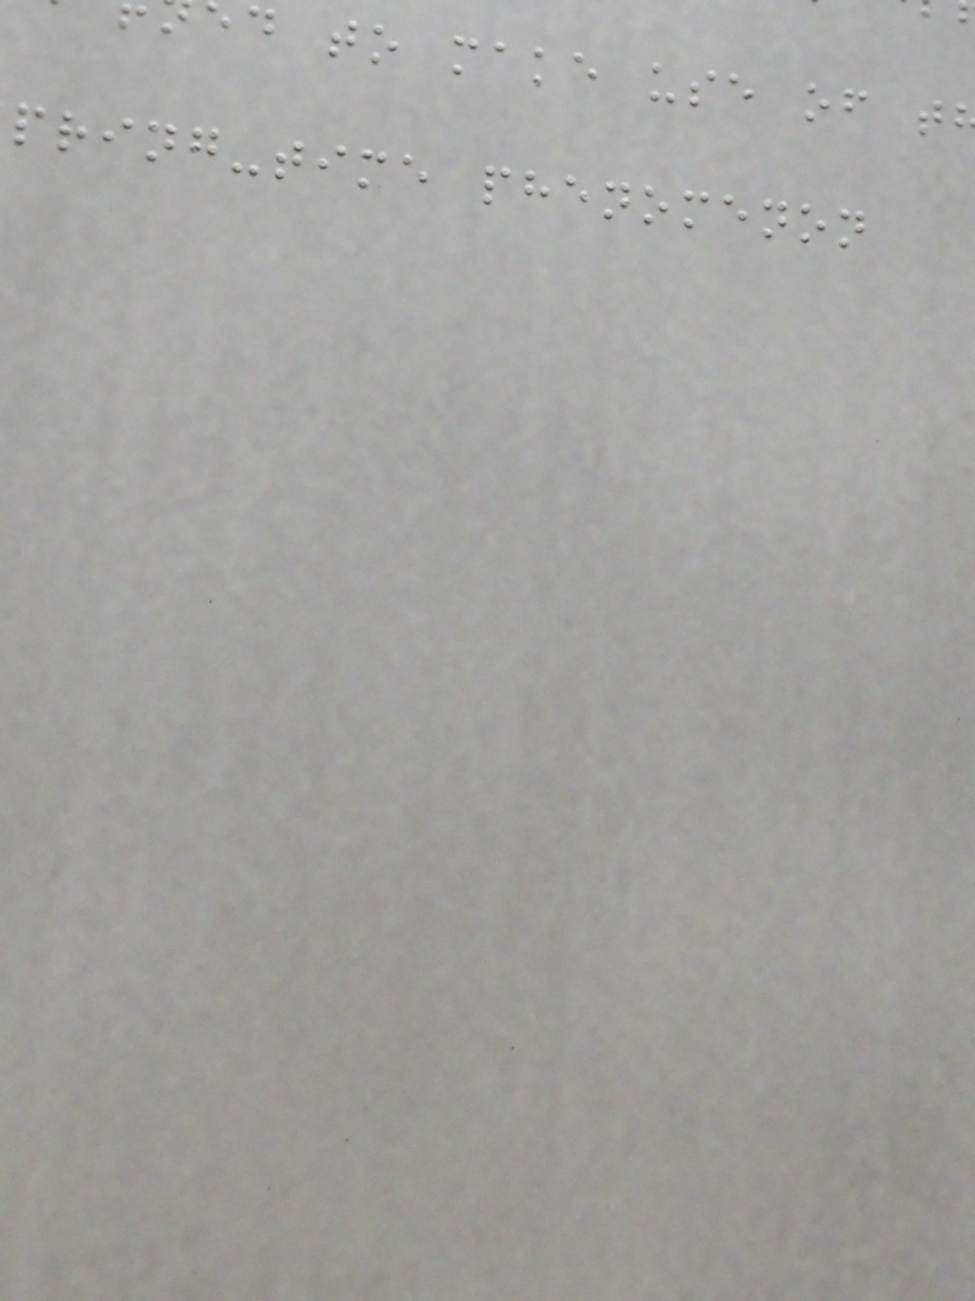d to make use of t
pring-time phenomenon
